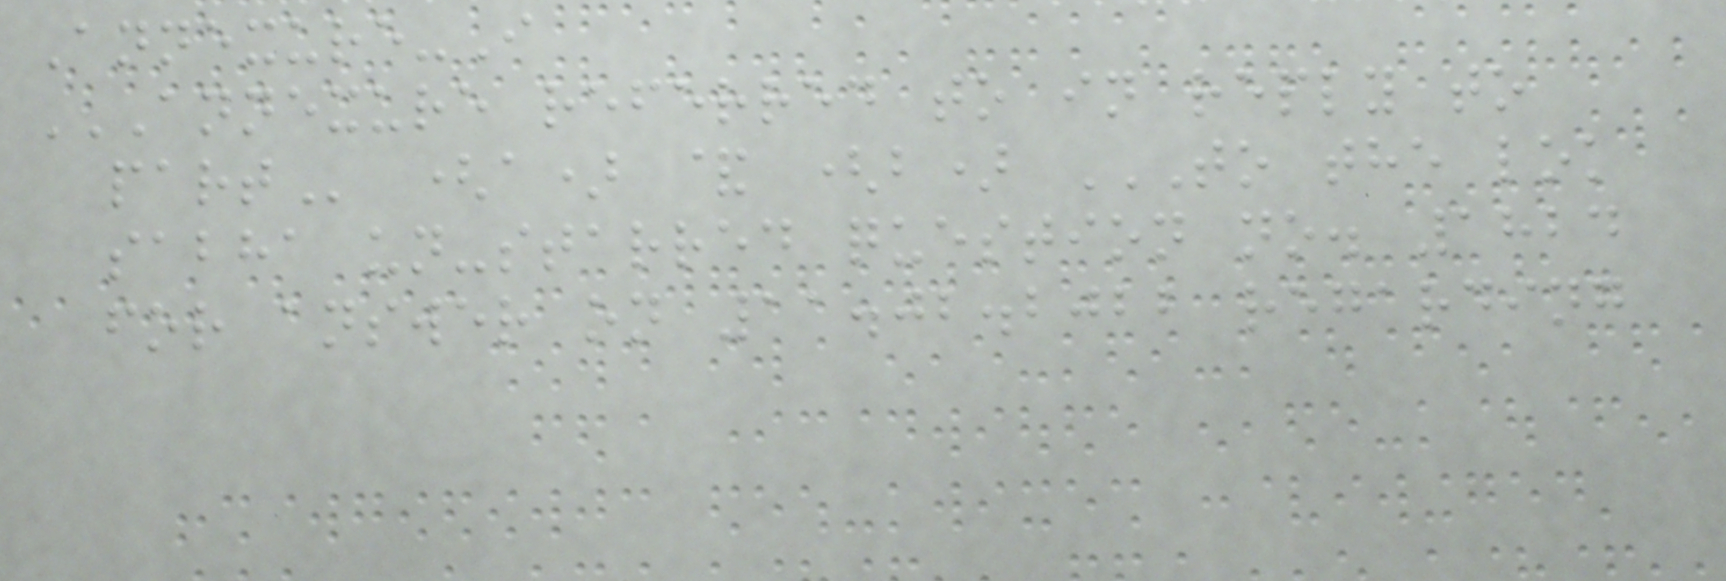Annexure-I
ANNEXURE REFERRED TO IN REPLY TO
PART (a) & (b) TO THE LOK
SABHA UN-STARRED QUESTION NO. 1824
FOR ANSWER ON 11.02.2022 REGARDING
